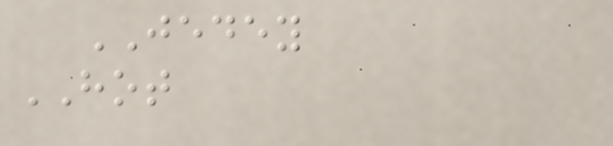JEDEY
HOT
